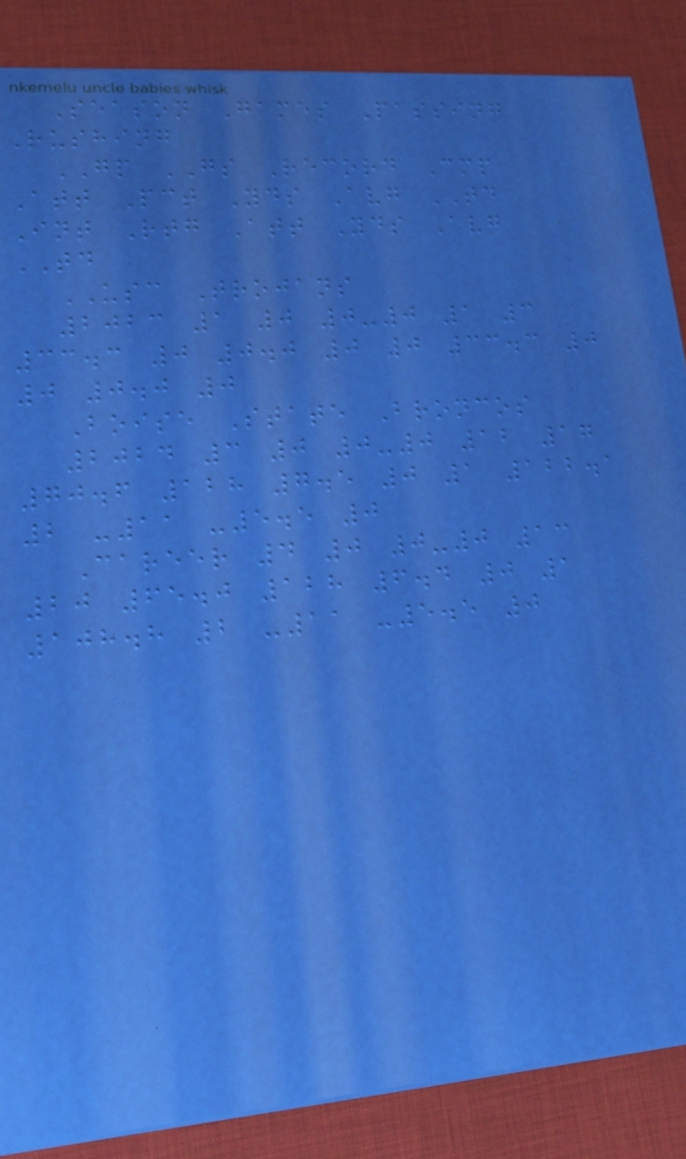Season Games Passing
Rushing
GP GS Record Cmp
Att Pct Yds Avg TD
Int Rtg Att Yds Avg
TD
USC Trojans
2023 1 0 0-0 1 3
33.3 0 0.0 0 0 33.3 0
0 0.0 0
Boise State Broncos
2024 3 0 0-0 12 17
70.6 128 7.5 0 1 122.1
2 -11 -5.5 0
Career 4 0 0-0 13
20 65.0 128 6.4 0 1
108.8 2 -11 -5.5 0
